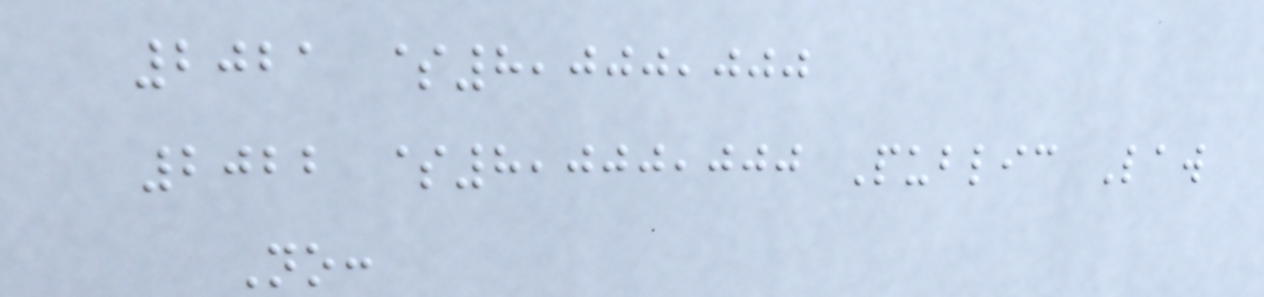2021 $8,000,000
2022 $8,000,000 Public Law
No:
